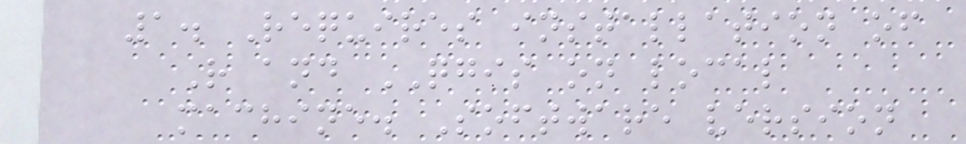1. Requires installation of
R and QGIS on local
machine. Software version
